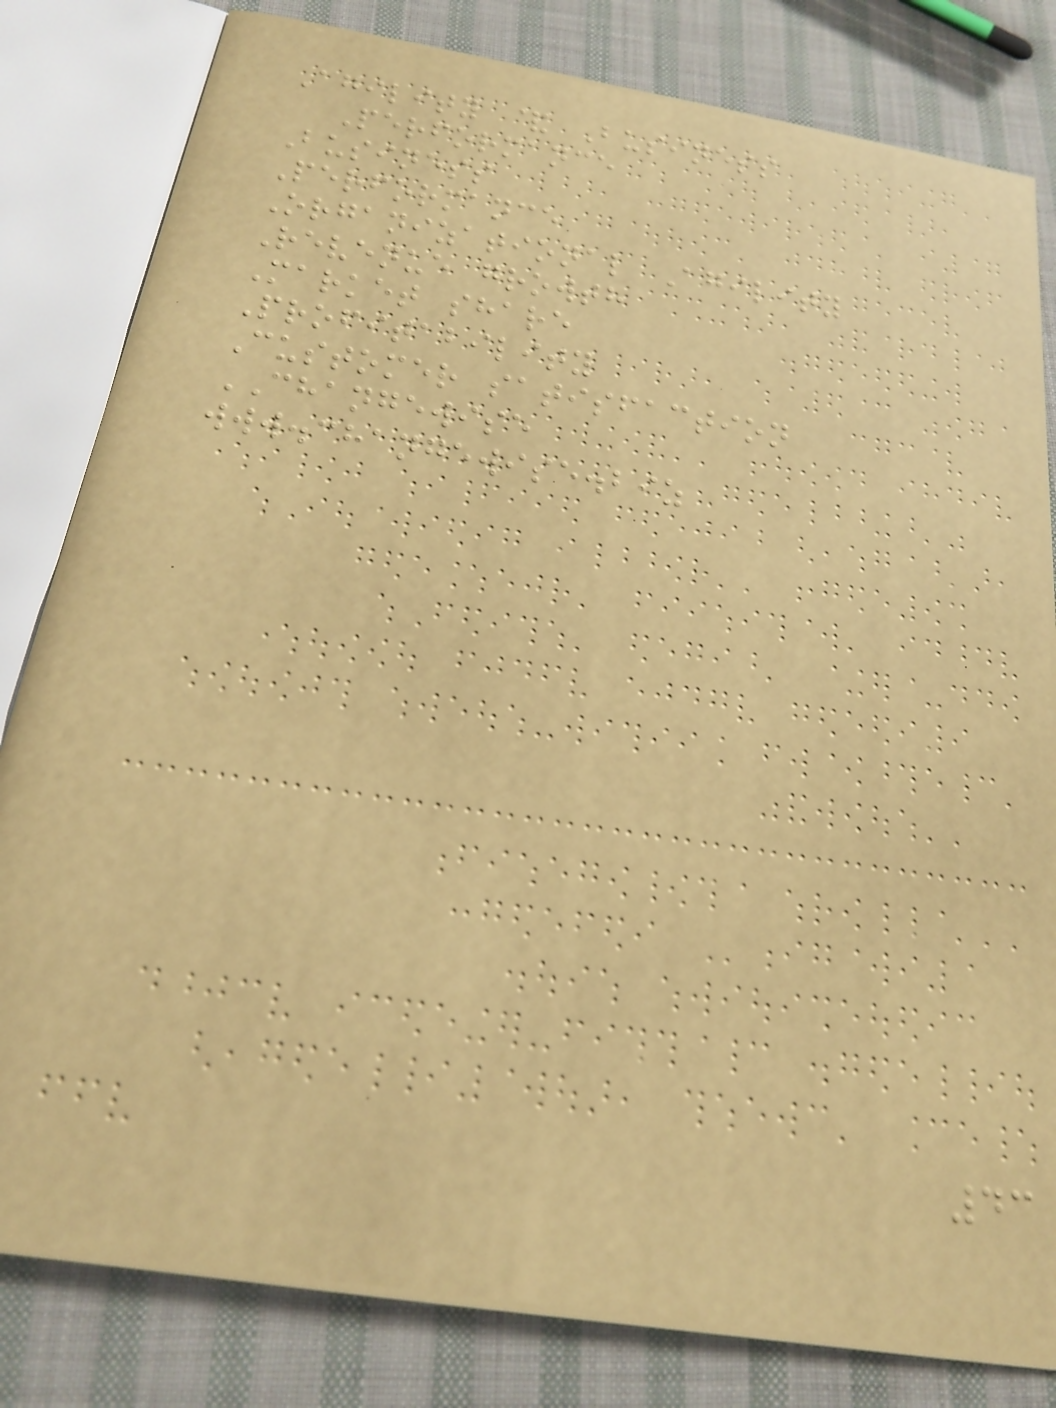Agility & Business
Performance
Business
Performance
Organizational Agility
Revenue growth
Market share
Profitability
Customer satisfaction
CHANGEWISE
www.changewise.biz
43
